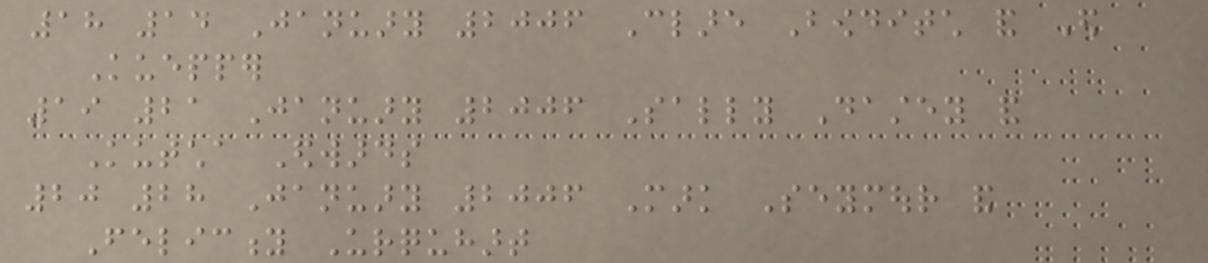18 14 January 2006 Clare Bowditch and Ed
Kuepper
19 21 January 2006 Sally Dastey and
Kutcha Edwards
20 28 January 2006 Mark Seymour and
Felicity Urquhart
